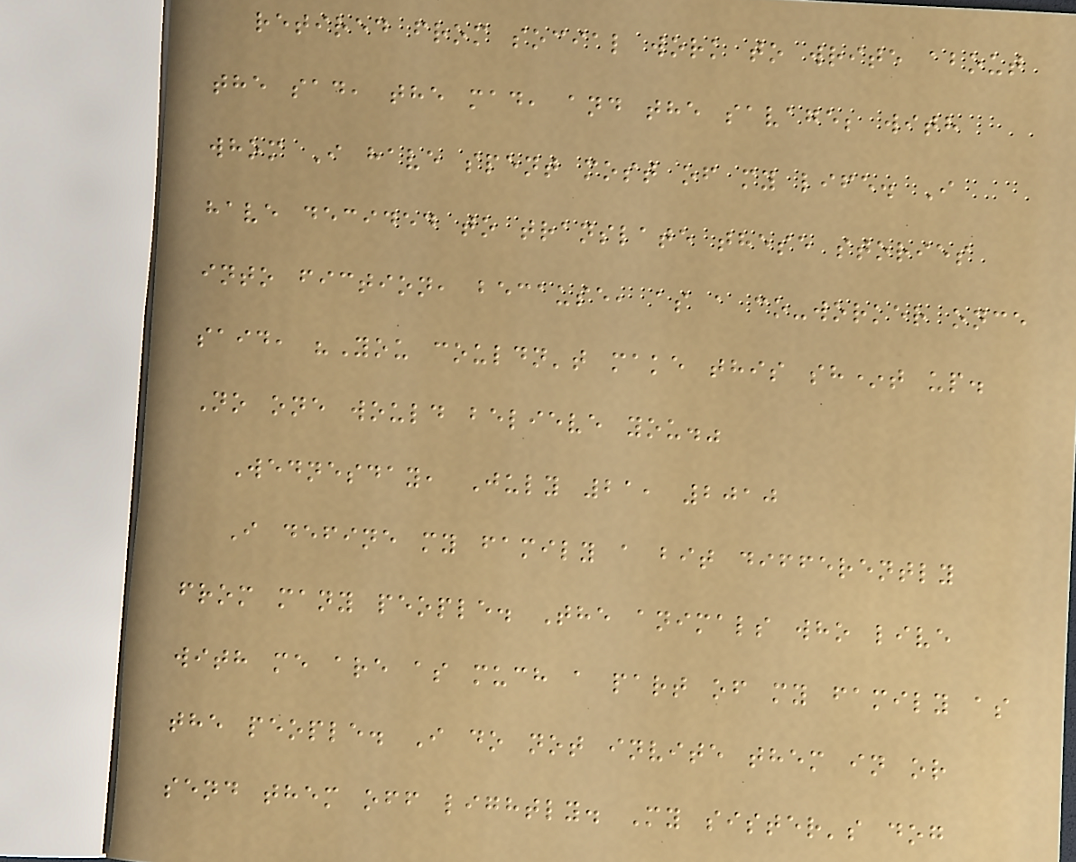retired from social work to write about
the sad, the mad, and the savage; with
whom I have spent most of my life. I
have decided to translate these stories
into fiction, because, as a co-worker once
said, "You couldn't make this sh*t up.
No one would believe you."
Wednesday, July 21, 2010
I define my family a bit differently
from many people. The animals who live
with me are as much a part of my family as
the people. I do not invite them in or
send them off lightly. My sister's dog
